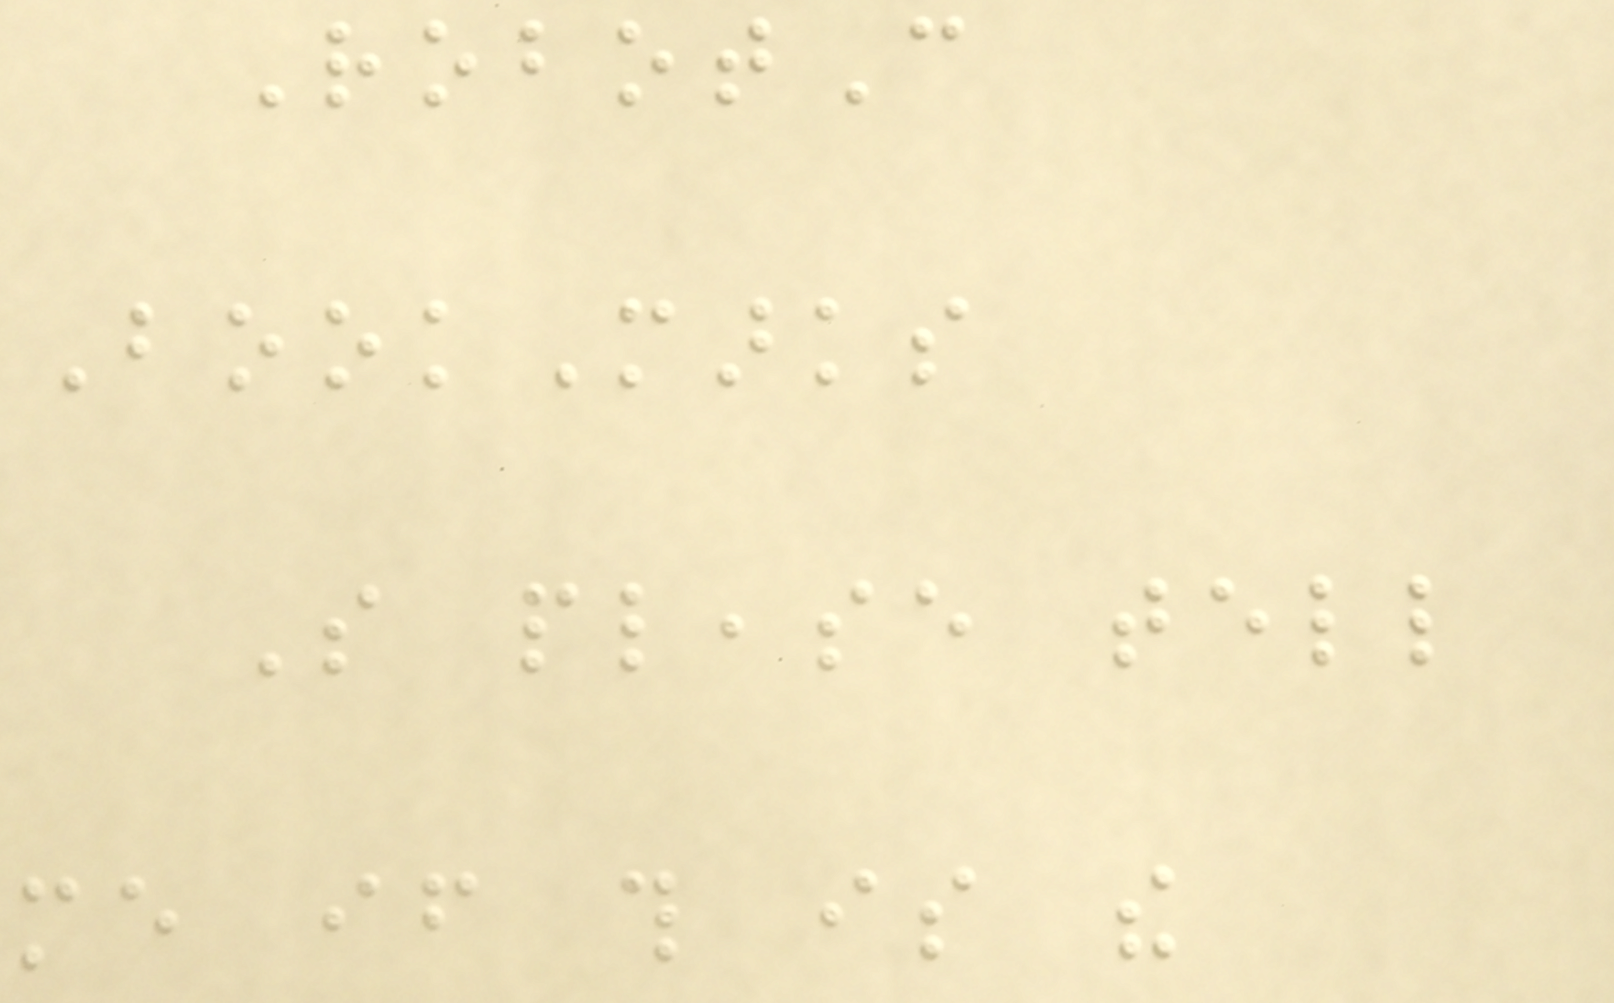RobotC
BookMarks
So please tell
me if this is the
